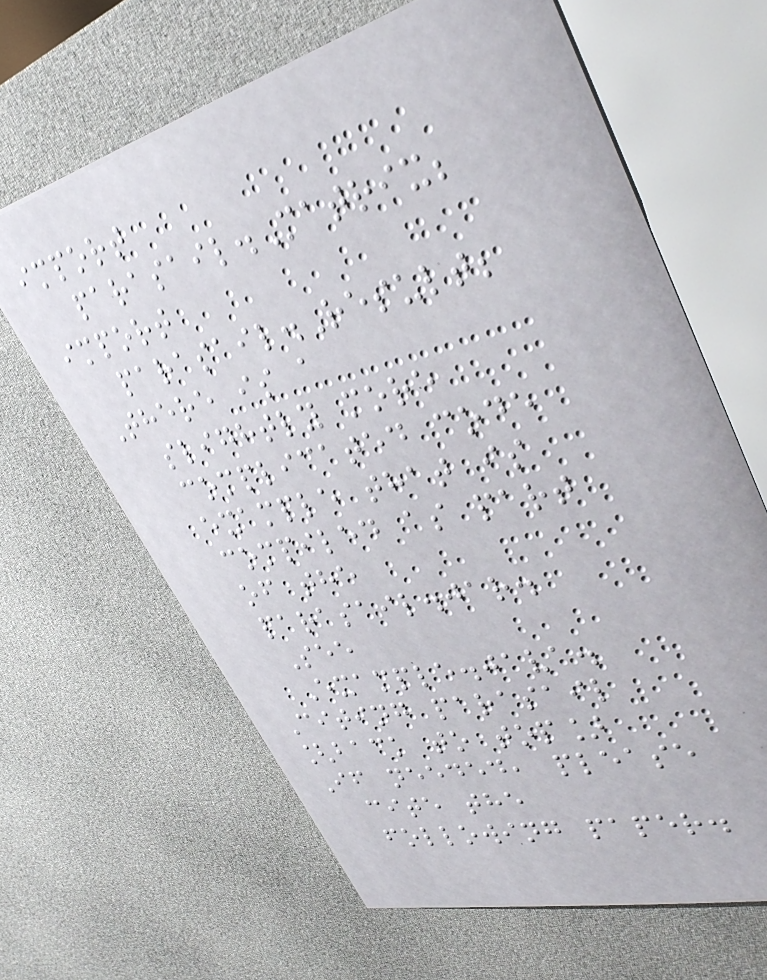import
parasail.Matrix;
import
parasail.Result;
There is a
slightly more
complicated code
example that is
compiled as part
of the
parasail.jar.
See
Example.java.
Citing parasail
[back to top]
If needed, please
cite the
following paper.
